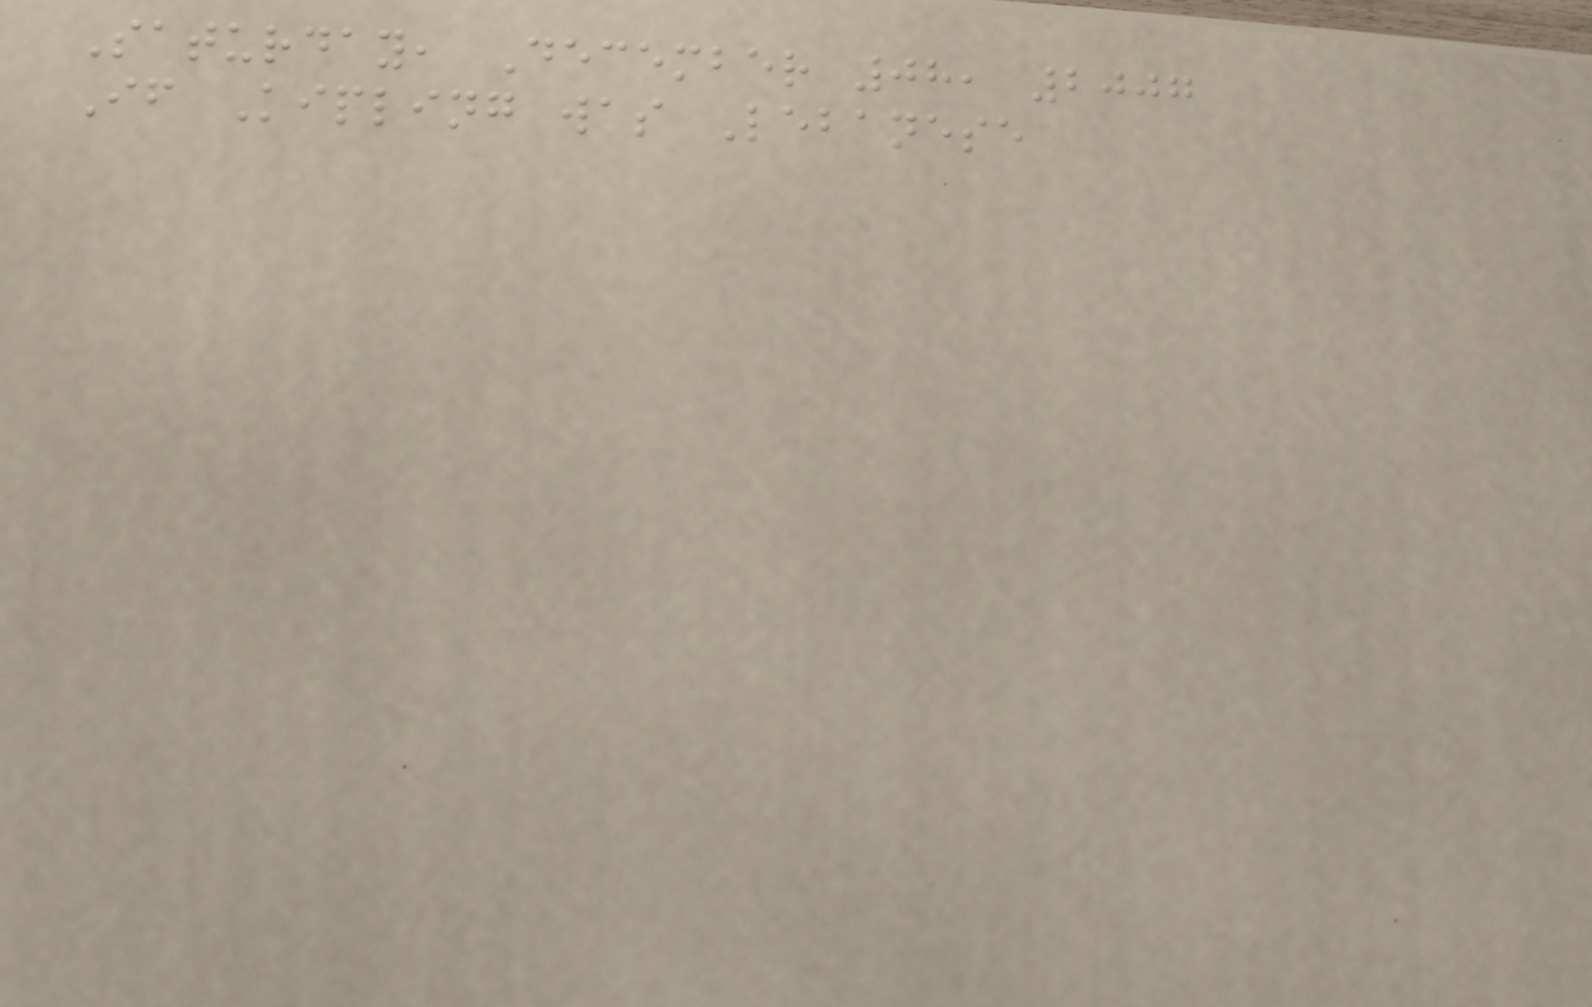Saturday, December 08, 2007
If Kipling was Lebanese
